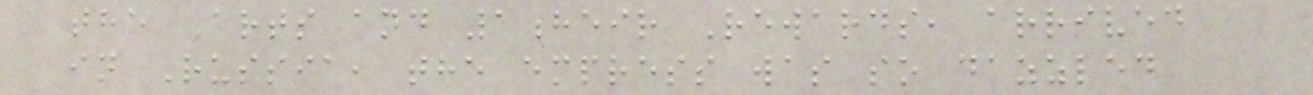the Arts and 1heir Rewards, arrived
in Russia, the empress was so dazzled
